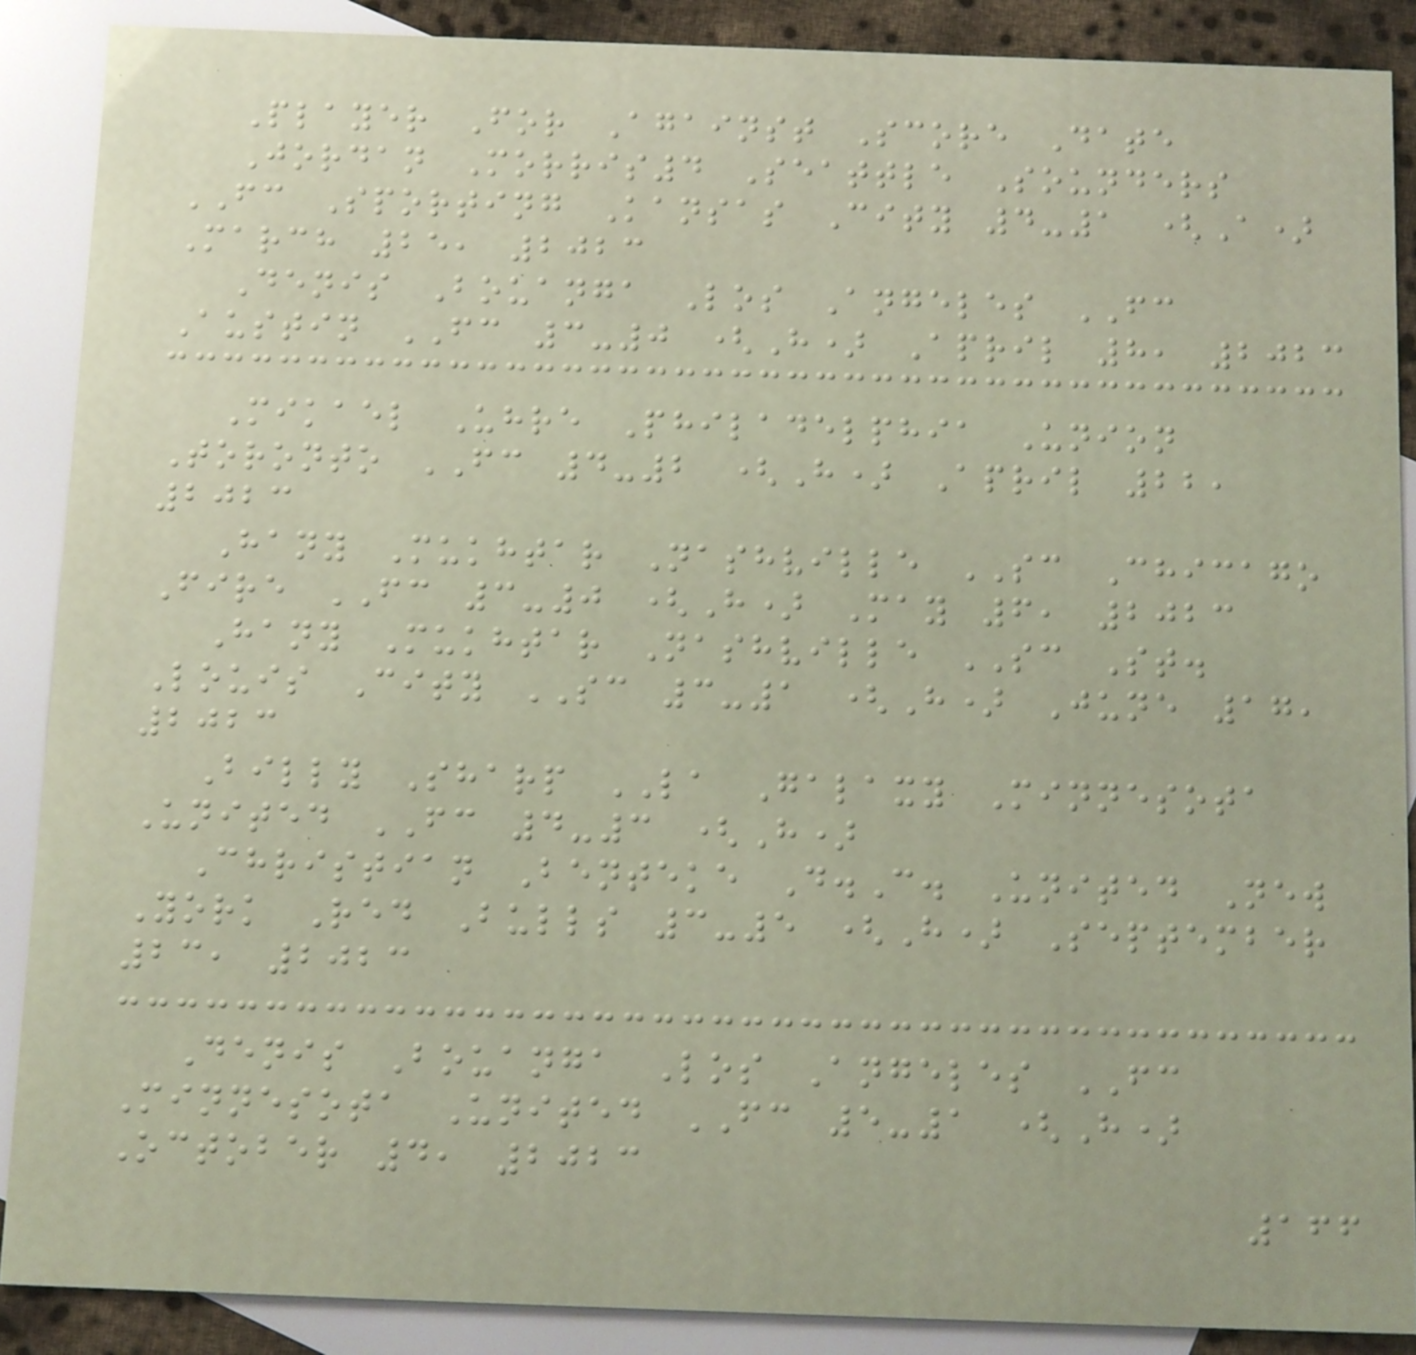Player For Against Score Date
Jordan Morris4 Seattle Sounders
FC Sporting Kansas City 4-1 (A)
March 25, 2023
Denis Bouanga Los Angeles FC
Austin FC 3-0 (H) April 8, 2023
Mikael Uhre Philadelphia Union
Toronto FC 4-2 (H) April 22,
2023
Hany Mukhtar Nashville SC Chicago
Fire FC 3-0 (H) May 6, 2023
Hany Mukhtar Nashville SC St.
Louis City SC 3-1 (H) June 17,
2023
Billy Sharp LA Galaxy Minnesota
United FC 4-3 (H)
Christian Benteke D.C. United New
York Red Bulls 3-5 (H) September
23, 2023
Denis Bouanga Los Angeles FC
Minnesota United FC 5-1 (H)
October 4, 2023
166
